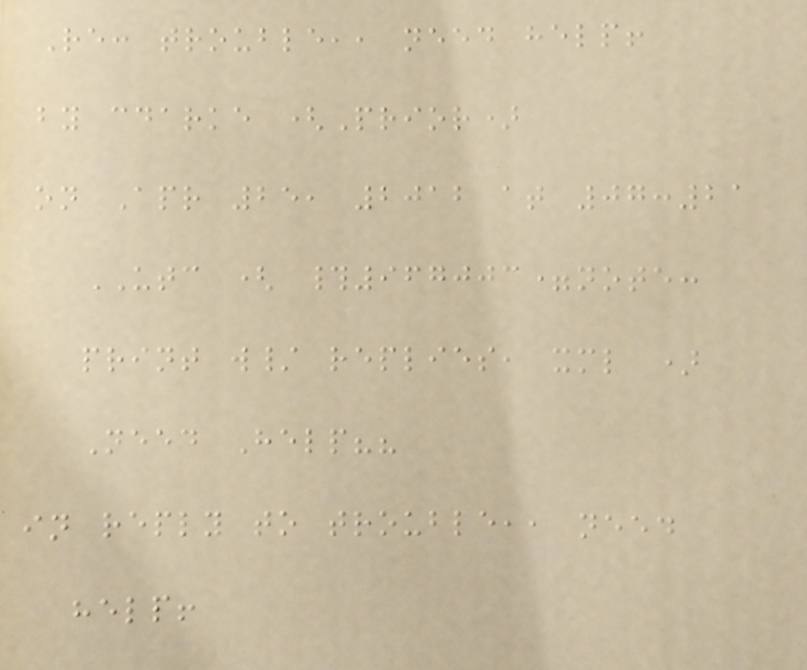Re: trouble,, need help!
by cdarke (Prior)
on Apr 25, 2012 at 07:21
UTC ( #967003=note:
print w/ replies, xml )
Need Help??
in reply to trouble,, need
help!
